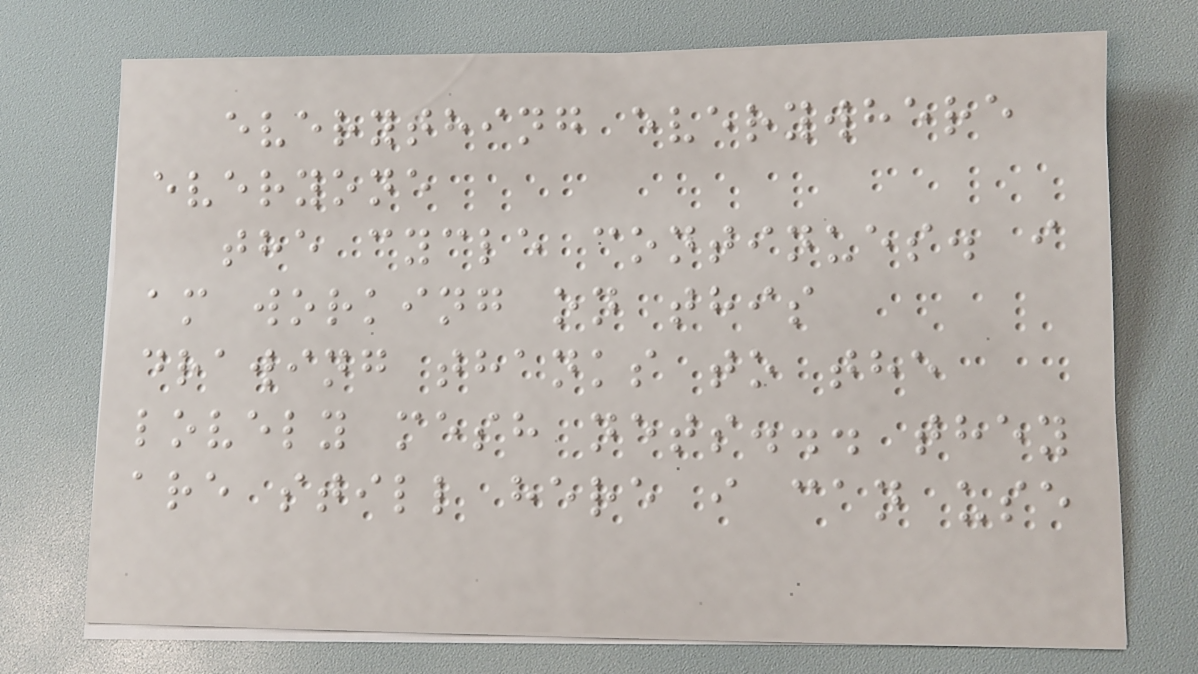everything everywhere
everyone
the cycle continues. i
am working on this
drawing thanks to the
lovely mesh nets... they
are still here i can use
